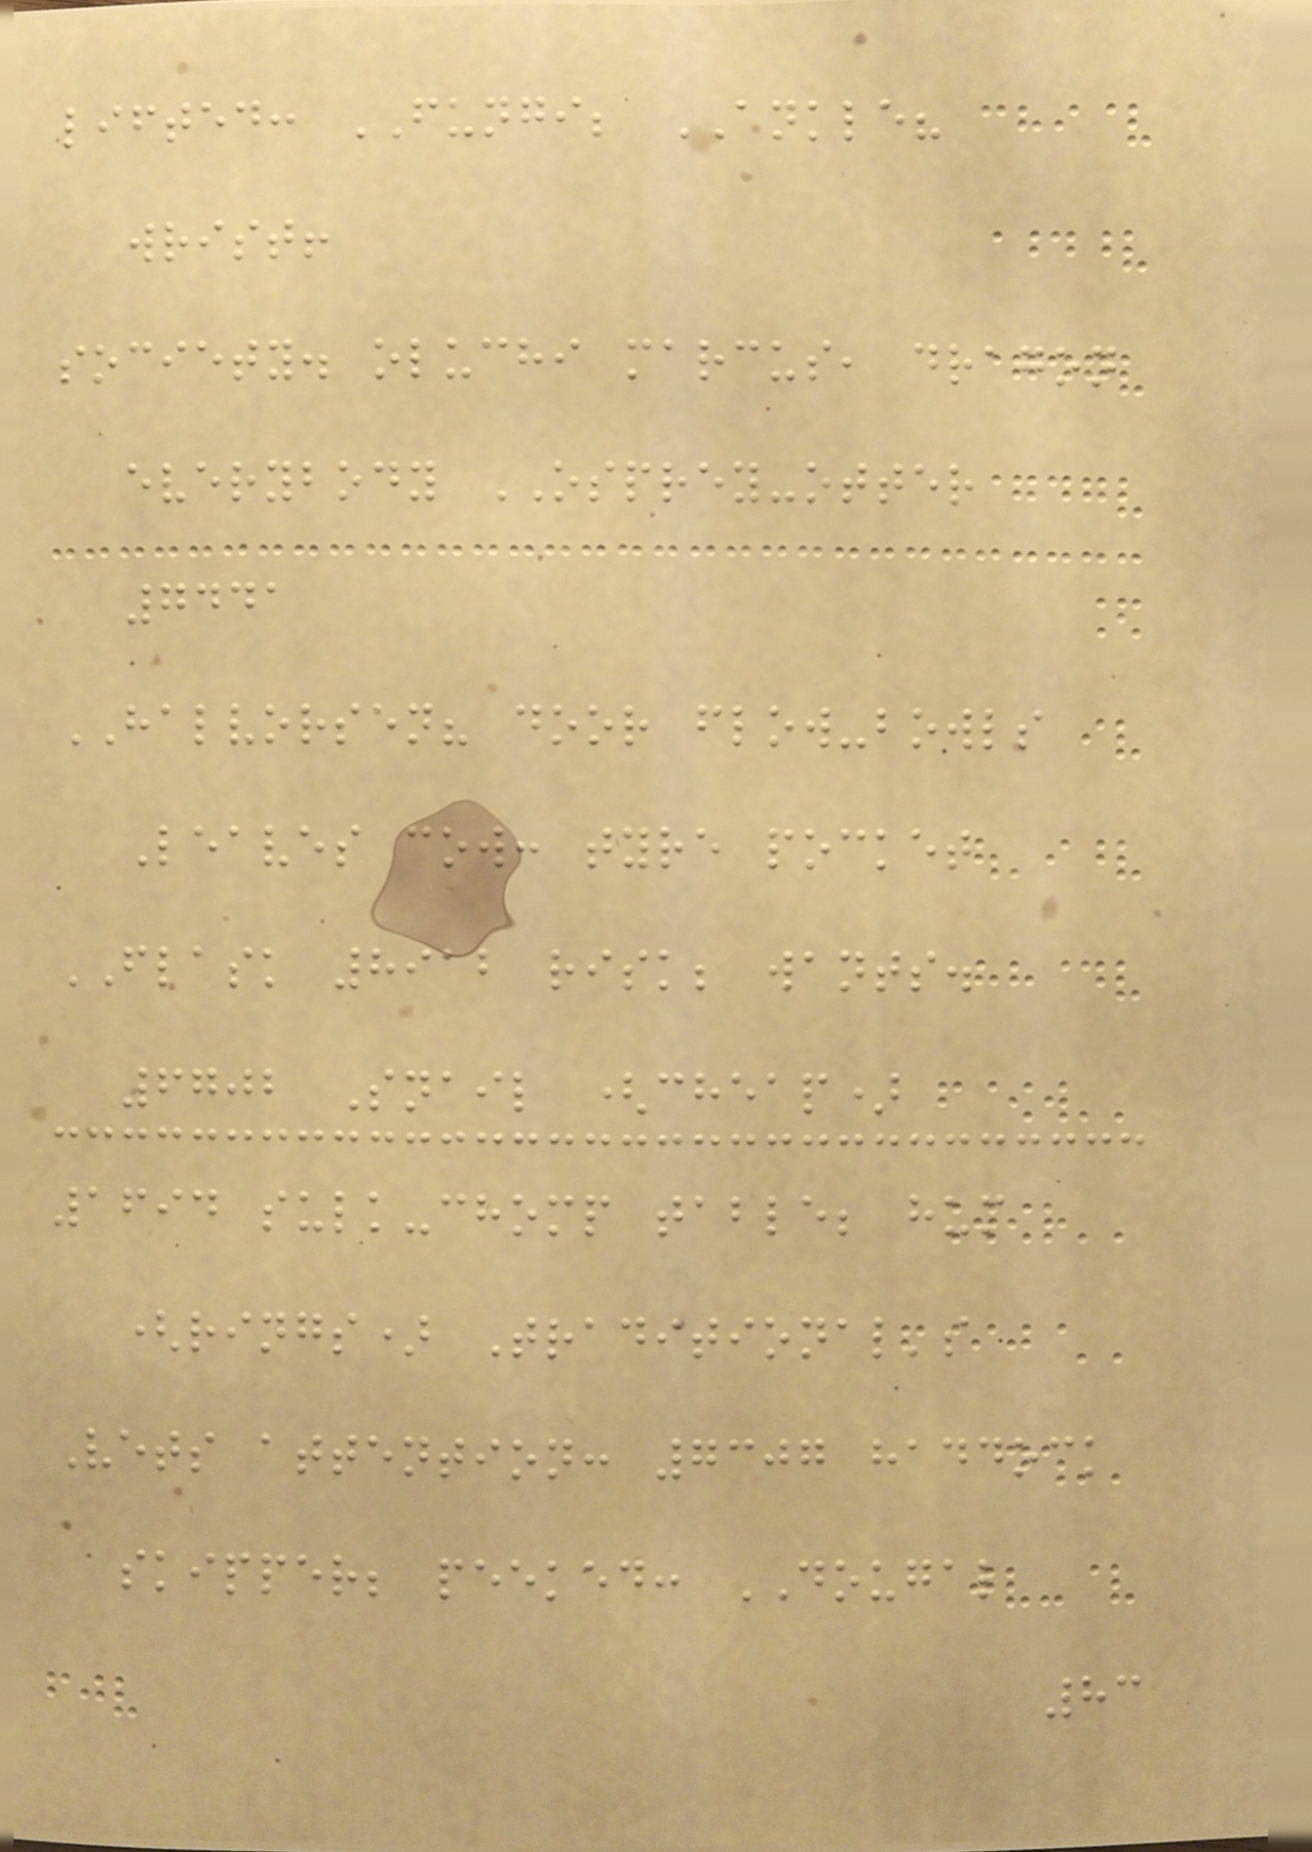lifted: FUNGI; ANKLE?
wrist!
society. oluchi marcus, dragon
everybody OSPREY-otter
7441
HALVORSEN? door flow-bowls
Leaves cow: tyre pocket
FLASK 8912 risk; wants.
6702 Snail (cheap)
1694 sulk-chomp table; hum
(rings) Traditional's
Vets attention: 7307 haddock
skipper; peeked: DOUGAL
83
